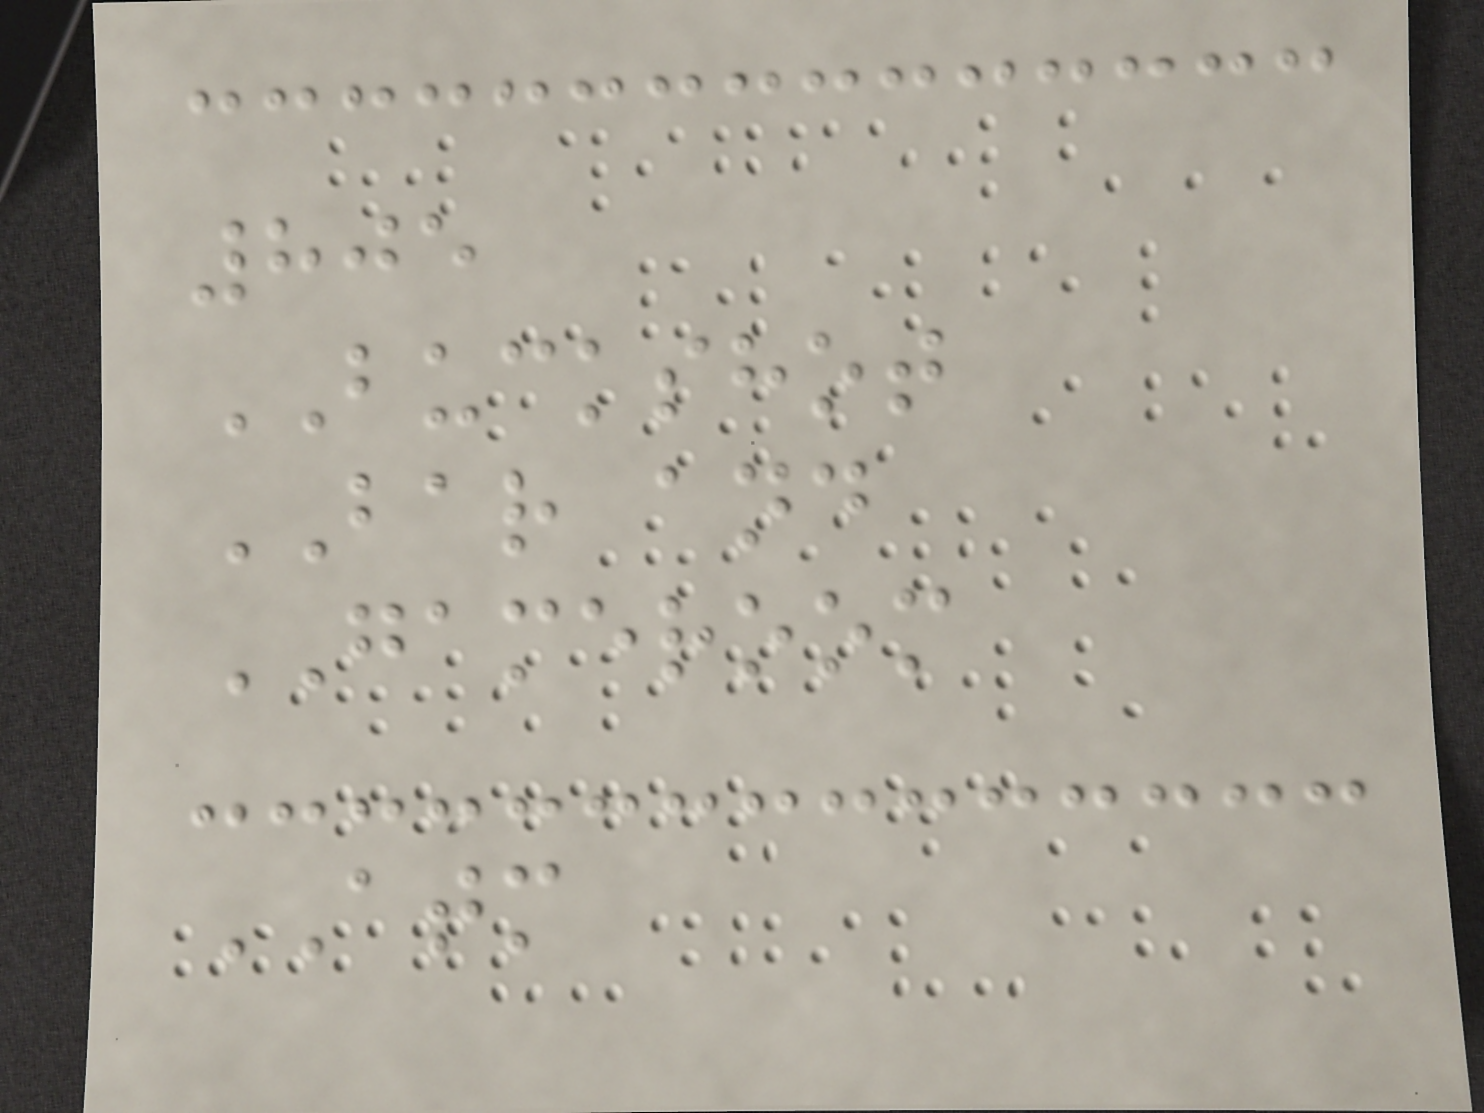805
BUCKSHOT
BAR and
GAMEROOM
ATM
